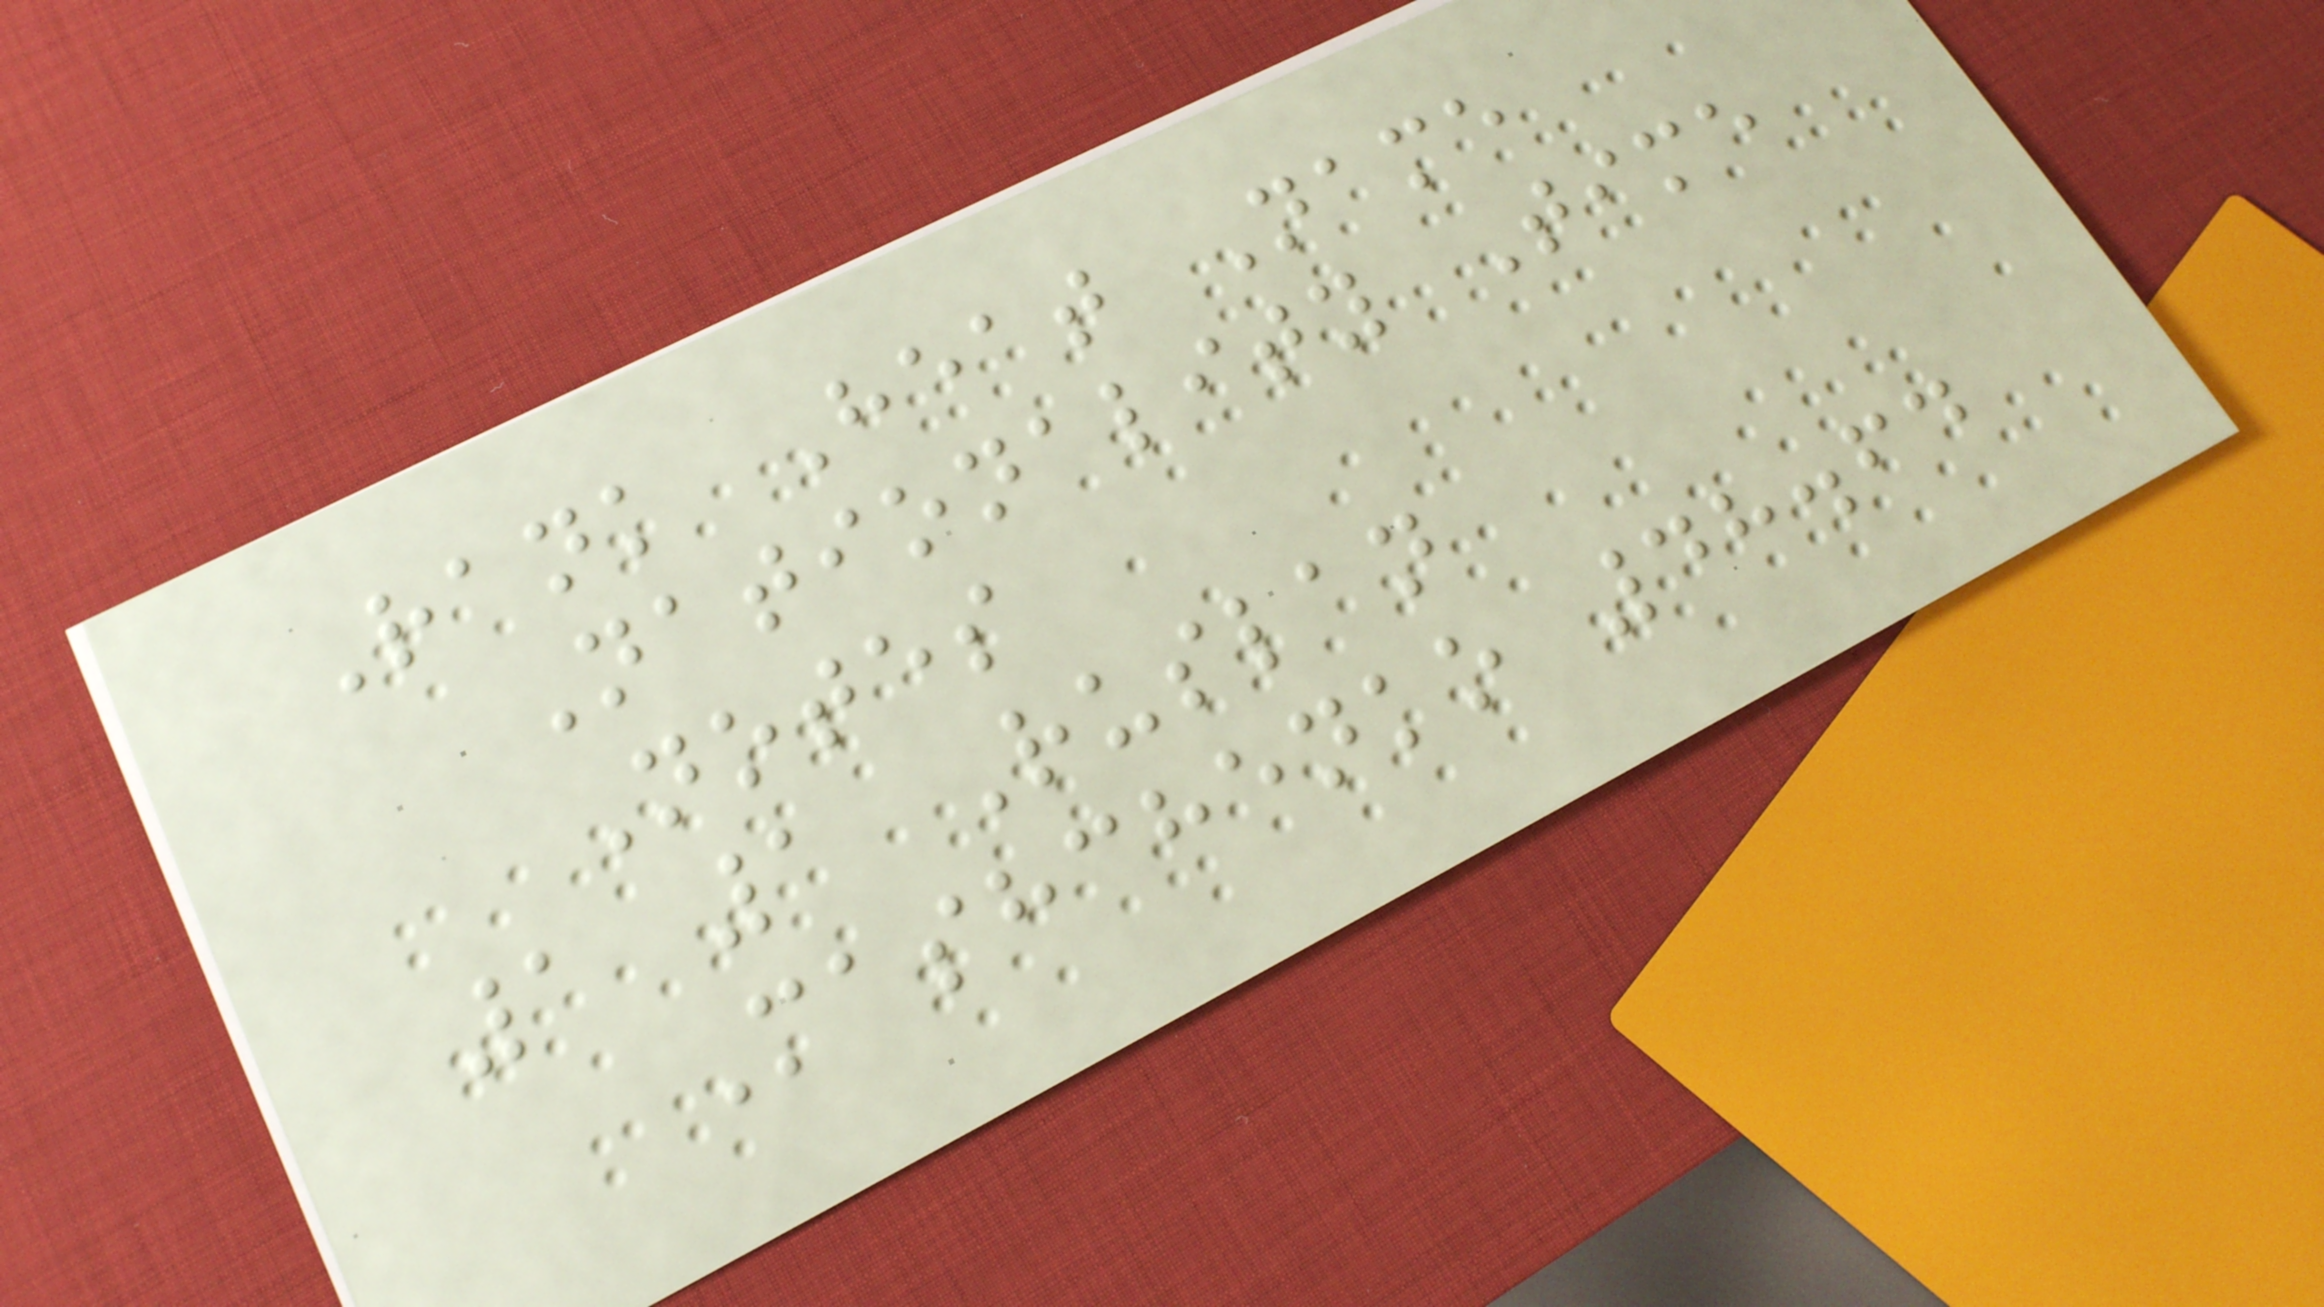Rank Heat Name
Nationality Time
Notes
1 1 Ruslan
Mashchenko 48.64
